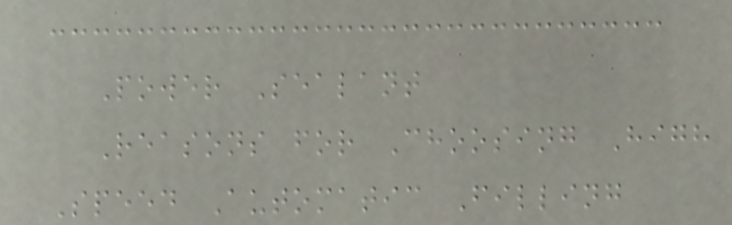Power Sealant
Reasons for Choosing High
Speed Automatic Filling
